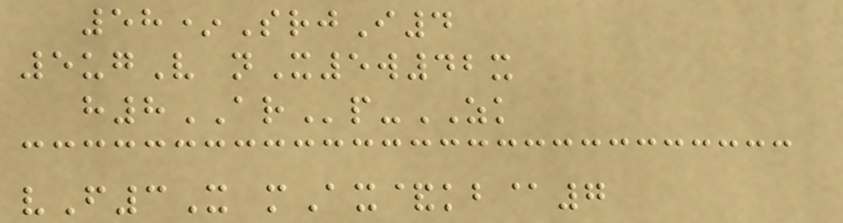58*SrjI4
5ugV nX5w42x
h8ARp-ZK
vF3X mAx&kb@7
